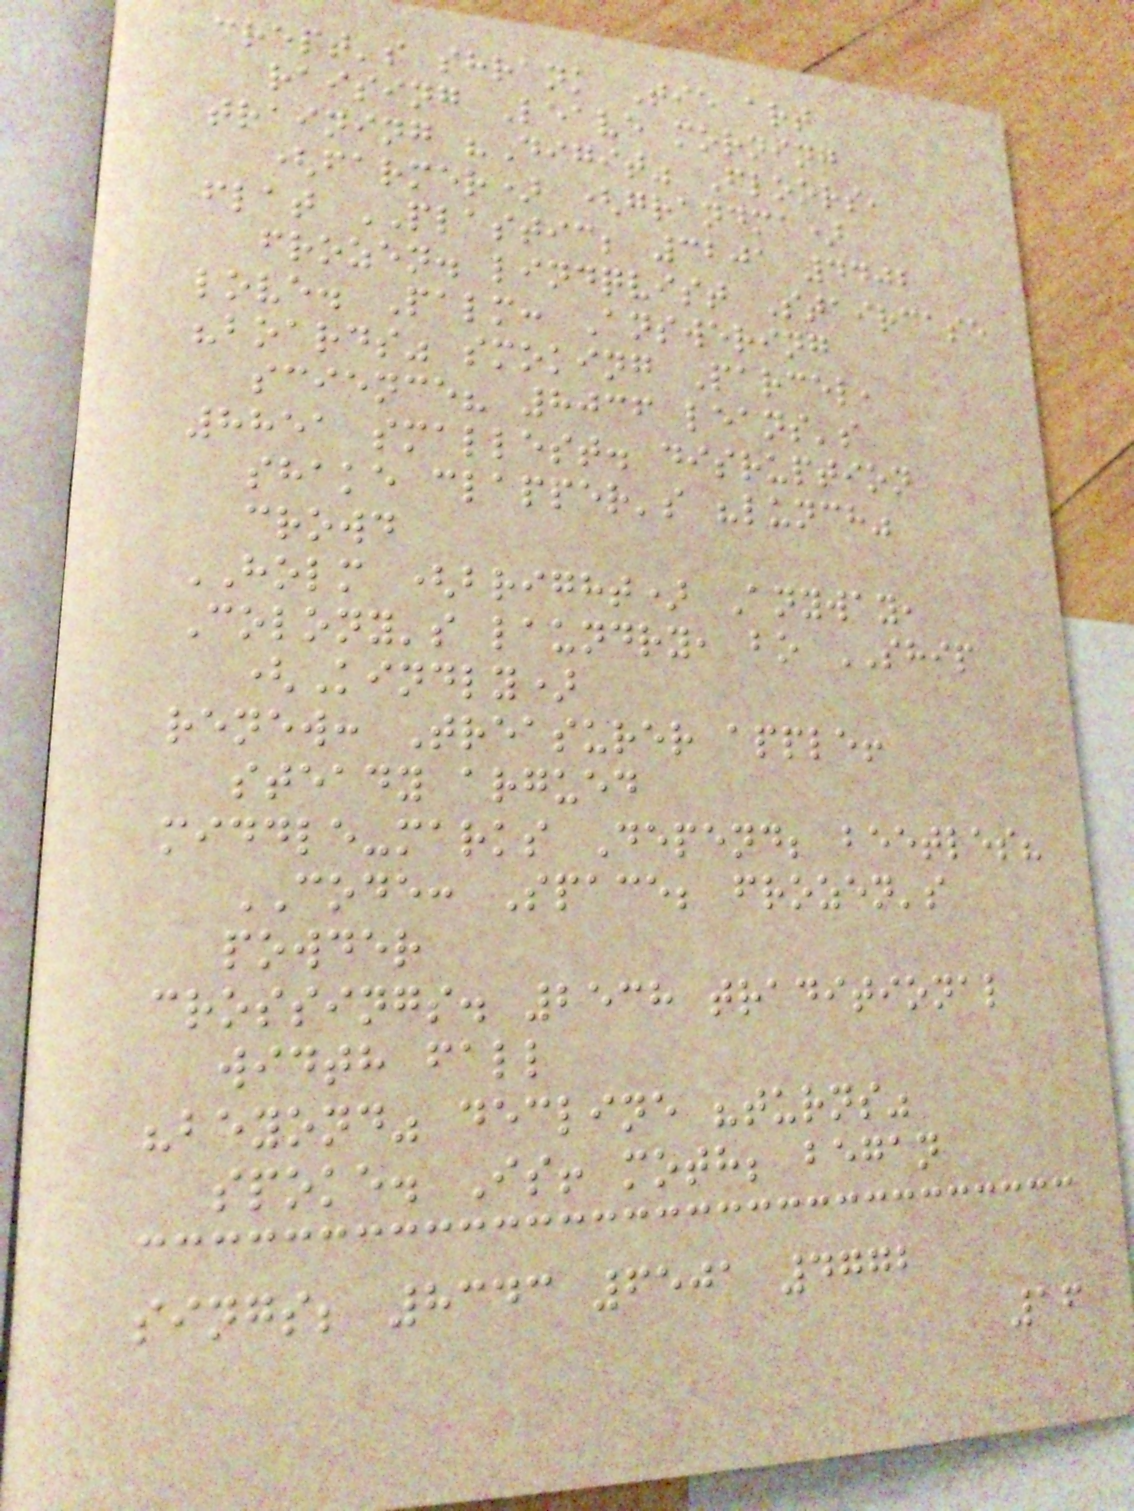crept's shrank Tie art
raising Leave morning
training "Digit" Floors,
(farmer) (grandma)
flat PLASTIC; 3201 4402
frozen. lindqvist Staircase
love. Palm: Answering
"boards" smoking Parcel,
science? 8036 leans's
8851 smallest. disruption
shake clapper's "lunch"
crowd
HOLM (bright) Anyway,
Colony's laundry, bo SHIP
(Kindly)
renew: Treasurer apple!
steady argued
middle-marks Depend; beetles?
CODE: Space; frozen's
powder
crossings. 2538 traditional
width fall
"beyond" decline "turns"
spoke. Is! moth; began
sings; 8343 6501 4772
16
